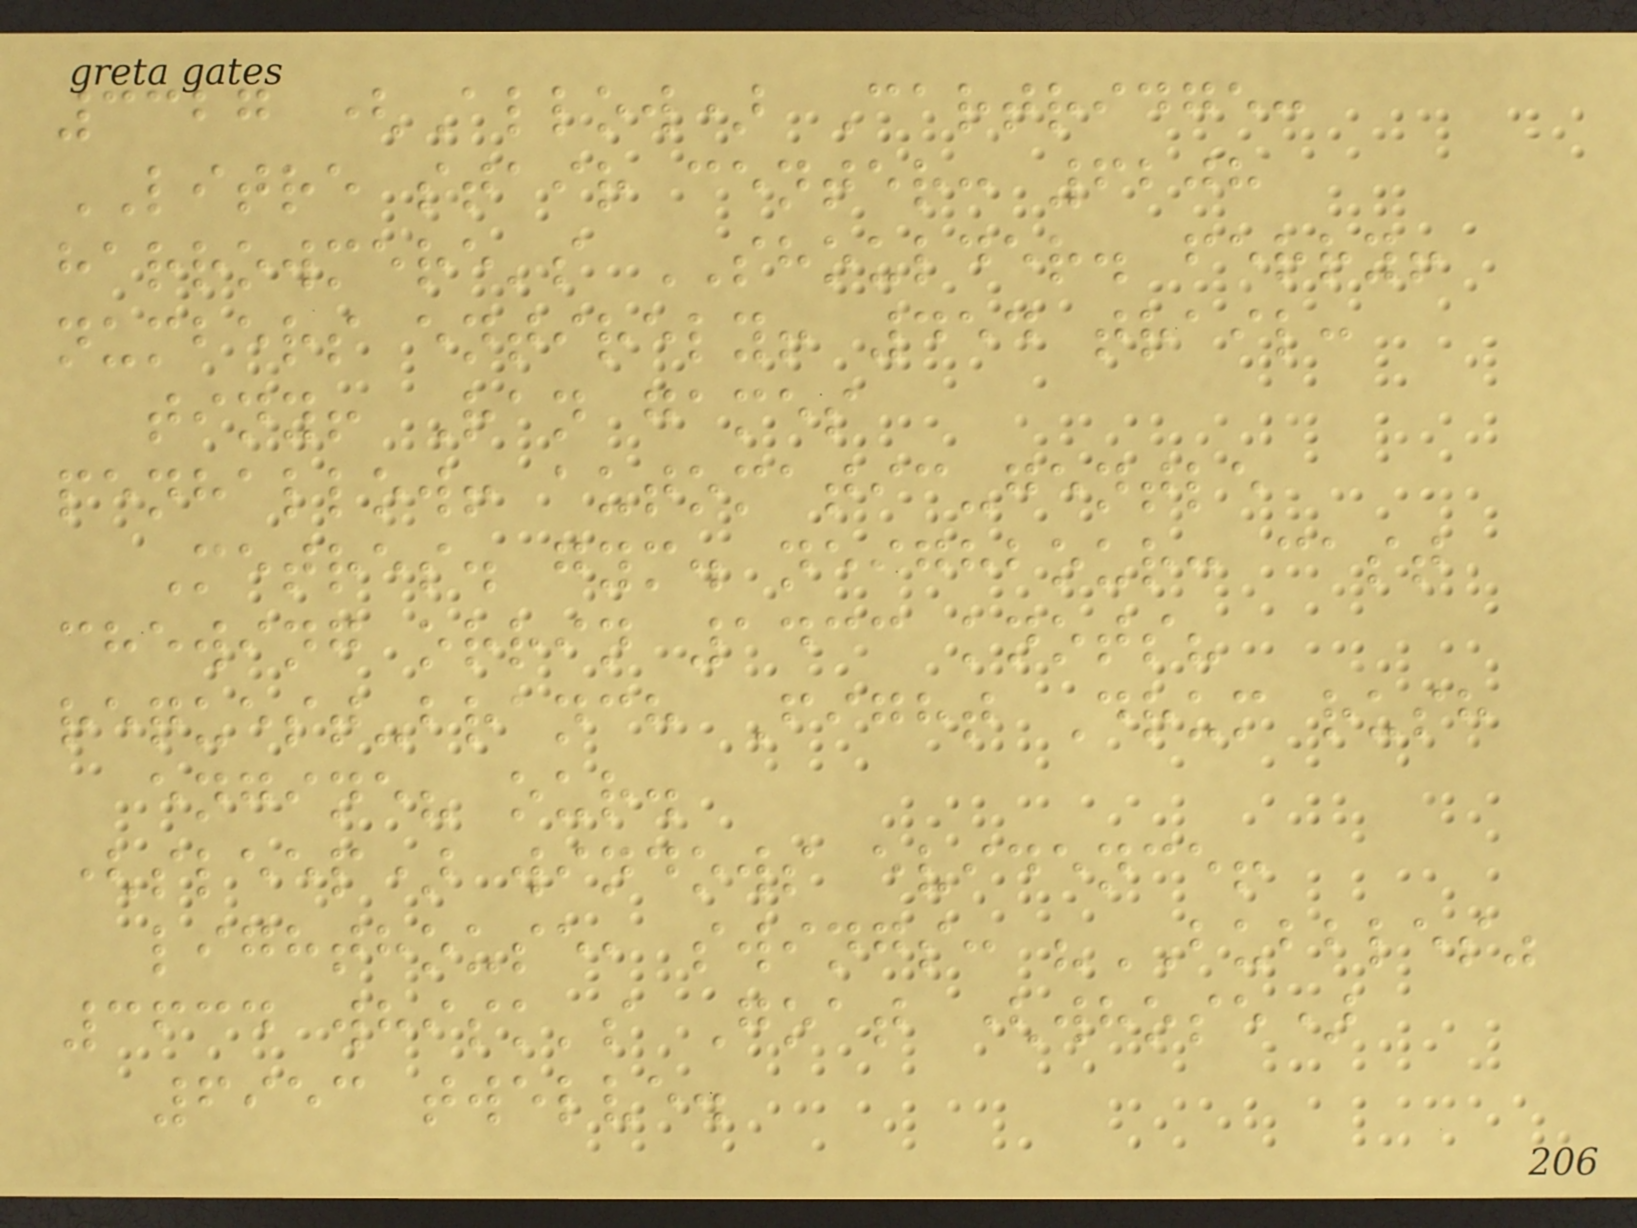3327 (Allow) Cartridge:
LITRE stair center: 6208
harrowmere's SHOULDER. ferry!
numbers entirely! 454 trail:
tiny! Ran games
penhallow! automatic-gentle
Metres. gym. neighbour: cast
chewing orrin 1433 knots?
request-branch Fight Drum rush
engine? our.
(sleep) windows evidence!
lighthouse, swings: "BUBBLES"
3634 whisk's Goat (whose)
6953 twelve.
